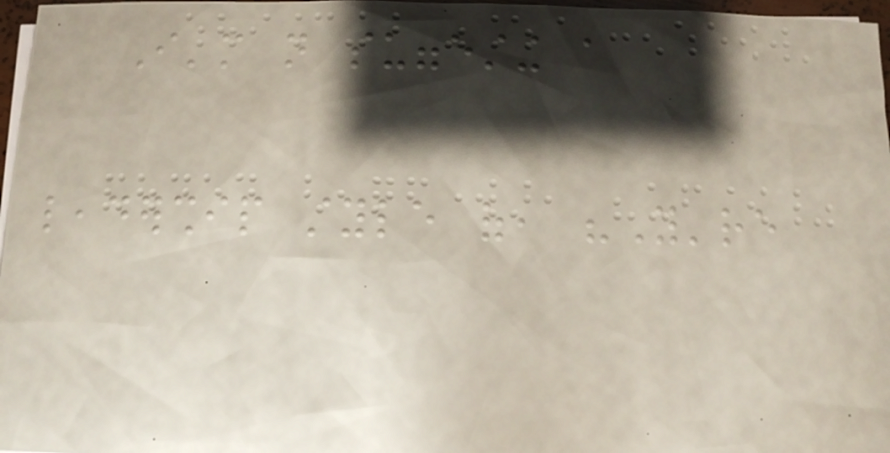I'm not suggesting a
leadership style of, "You're
